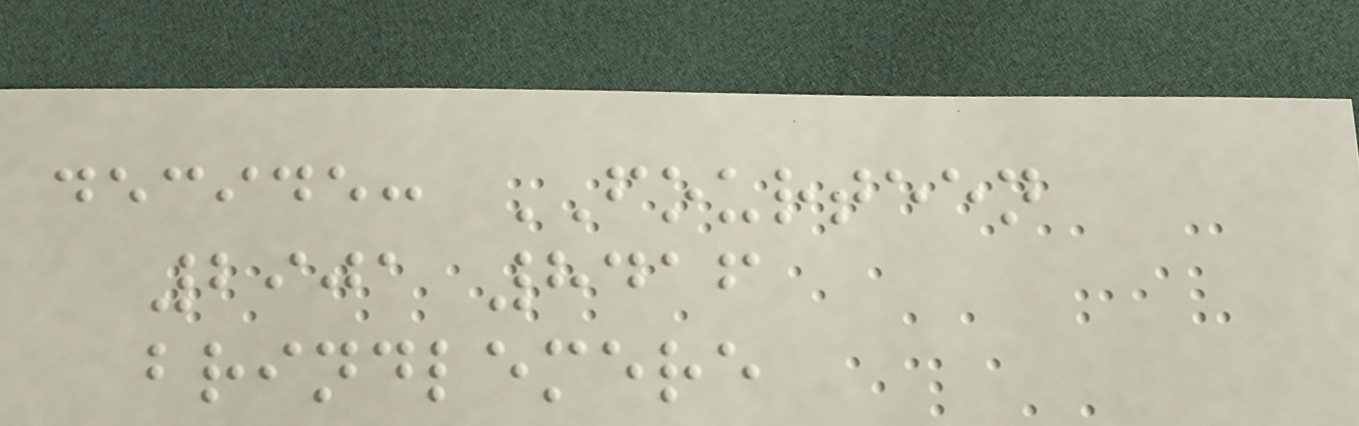decide: FOURTEEN
2901 8416
brindlemere
